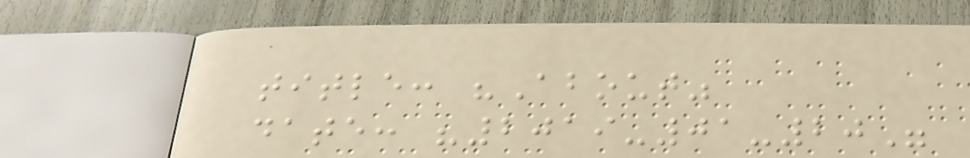title: "About"
date: "2019-01-20"
